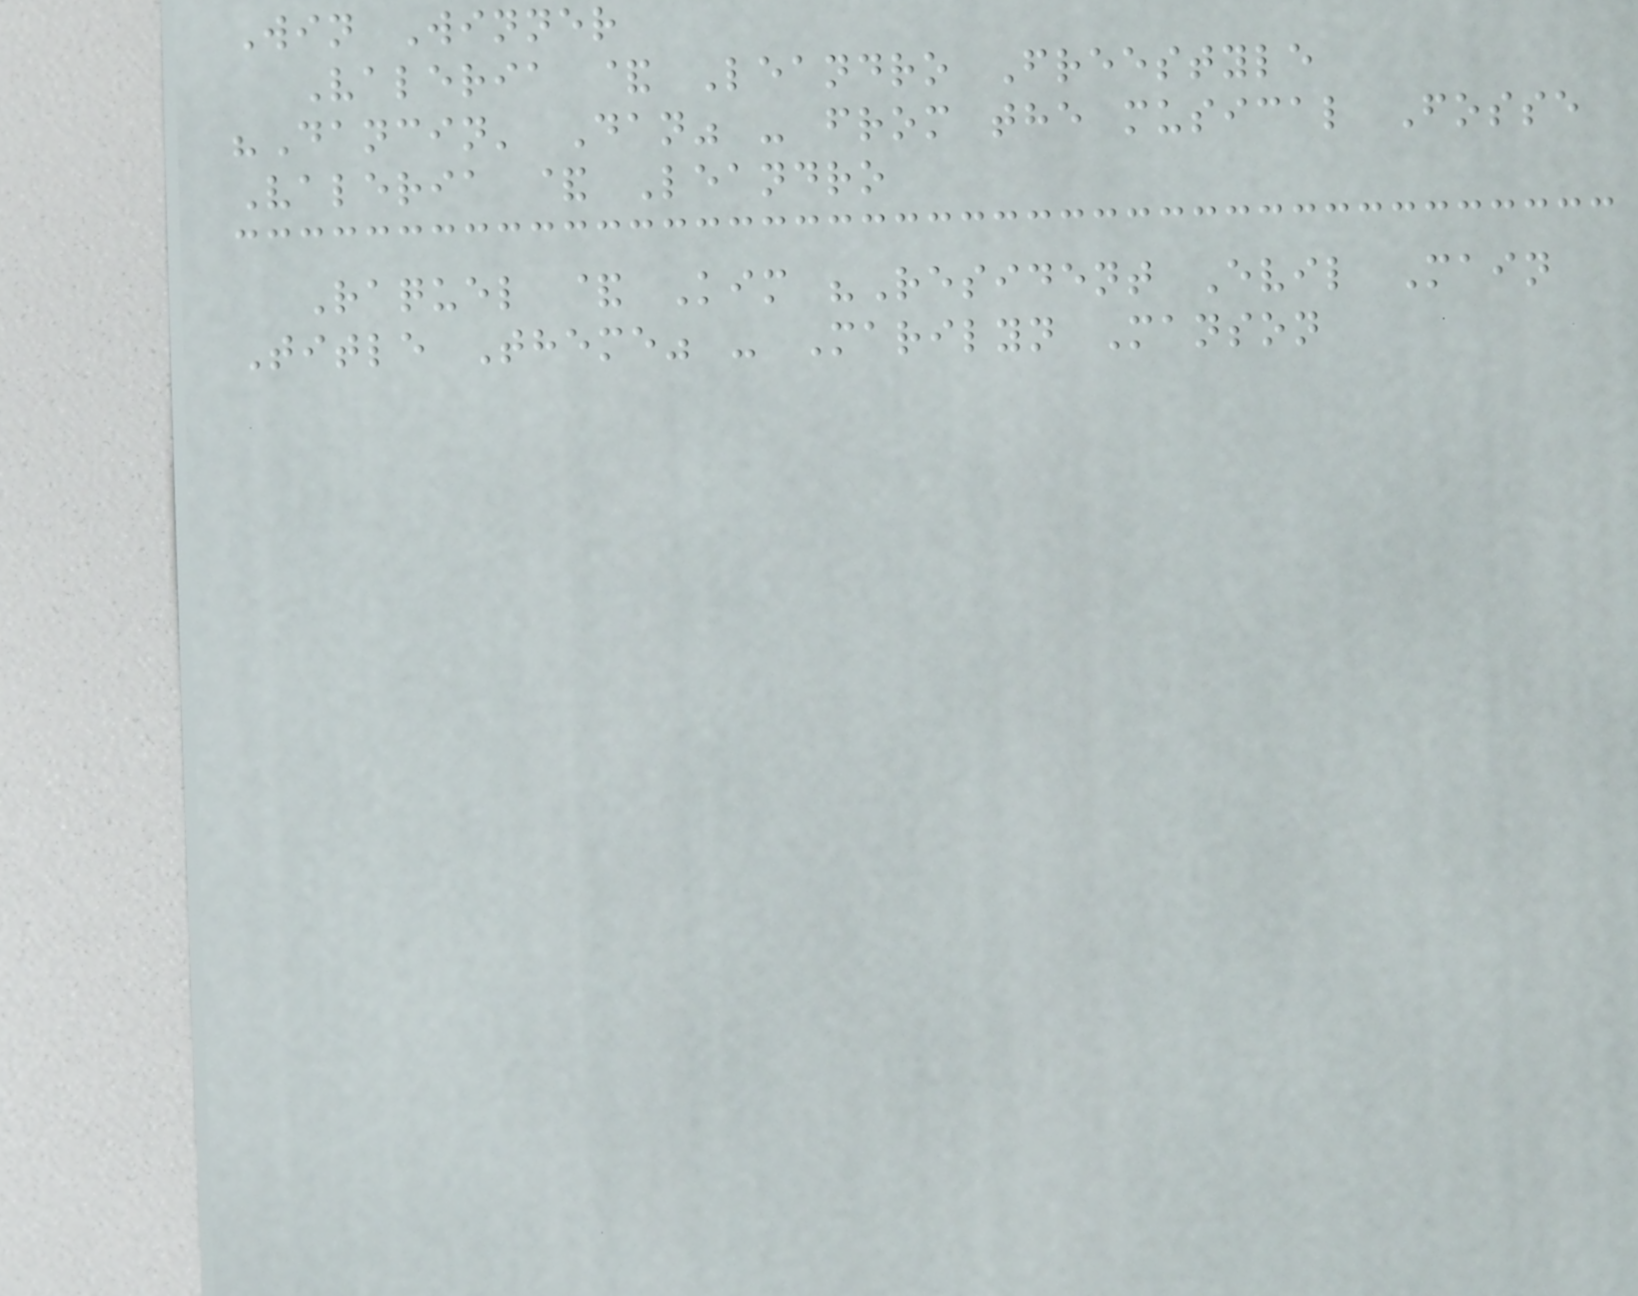Win Winner
Valeria & Leandro Freestyle
"Dancin' Dan" - from the musical Fosse
Valeria & Leandro
Raquel & Kim "Resident Evil Main
Title Theme" - Marilyn Manson
